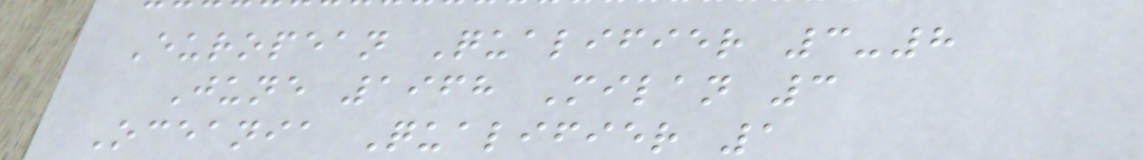European Qualifier 3-8
June 1968 Milan 3
Oceania Qualifier 1
